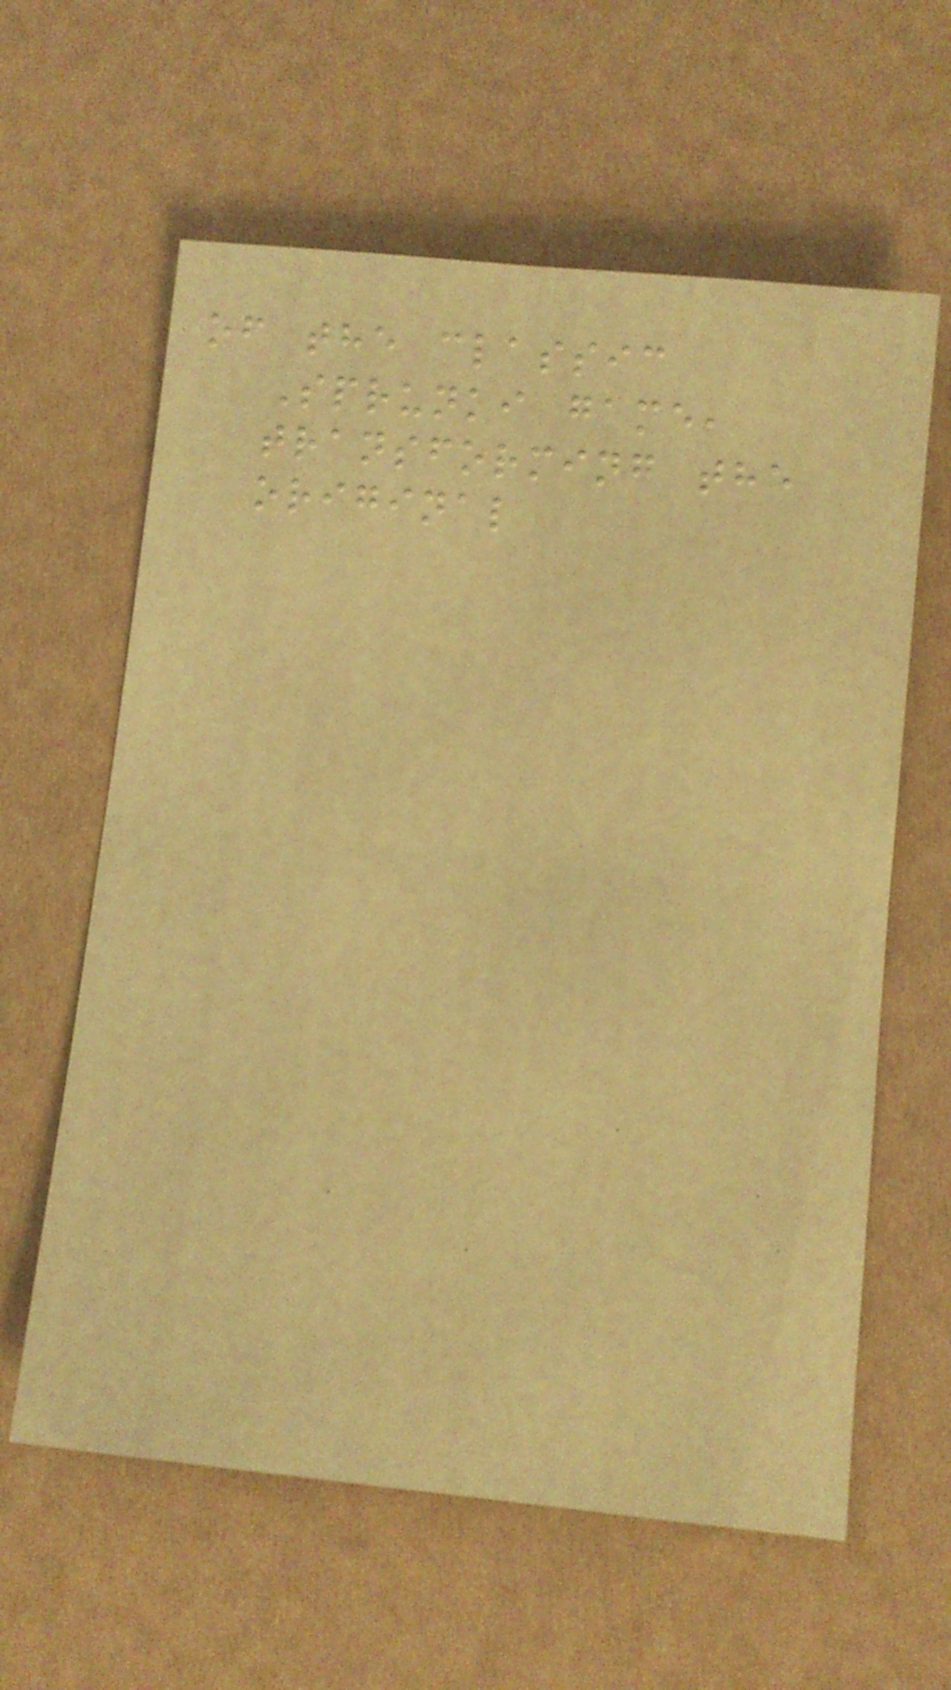of the classic
Sprunki game,
transforming the
original
